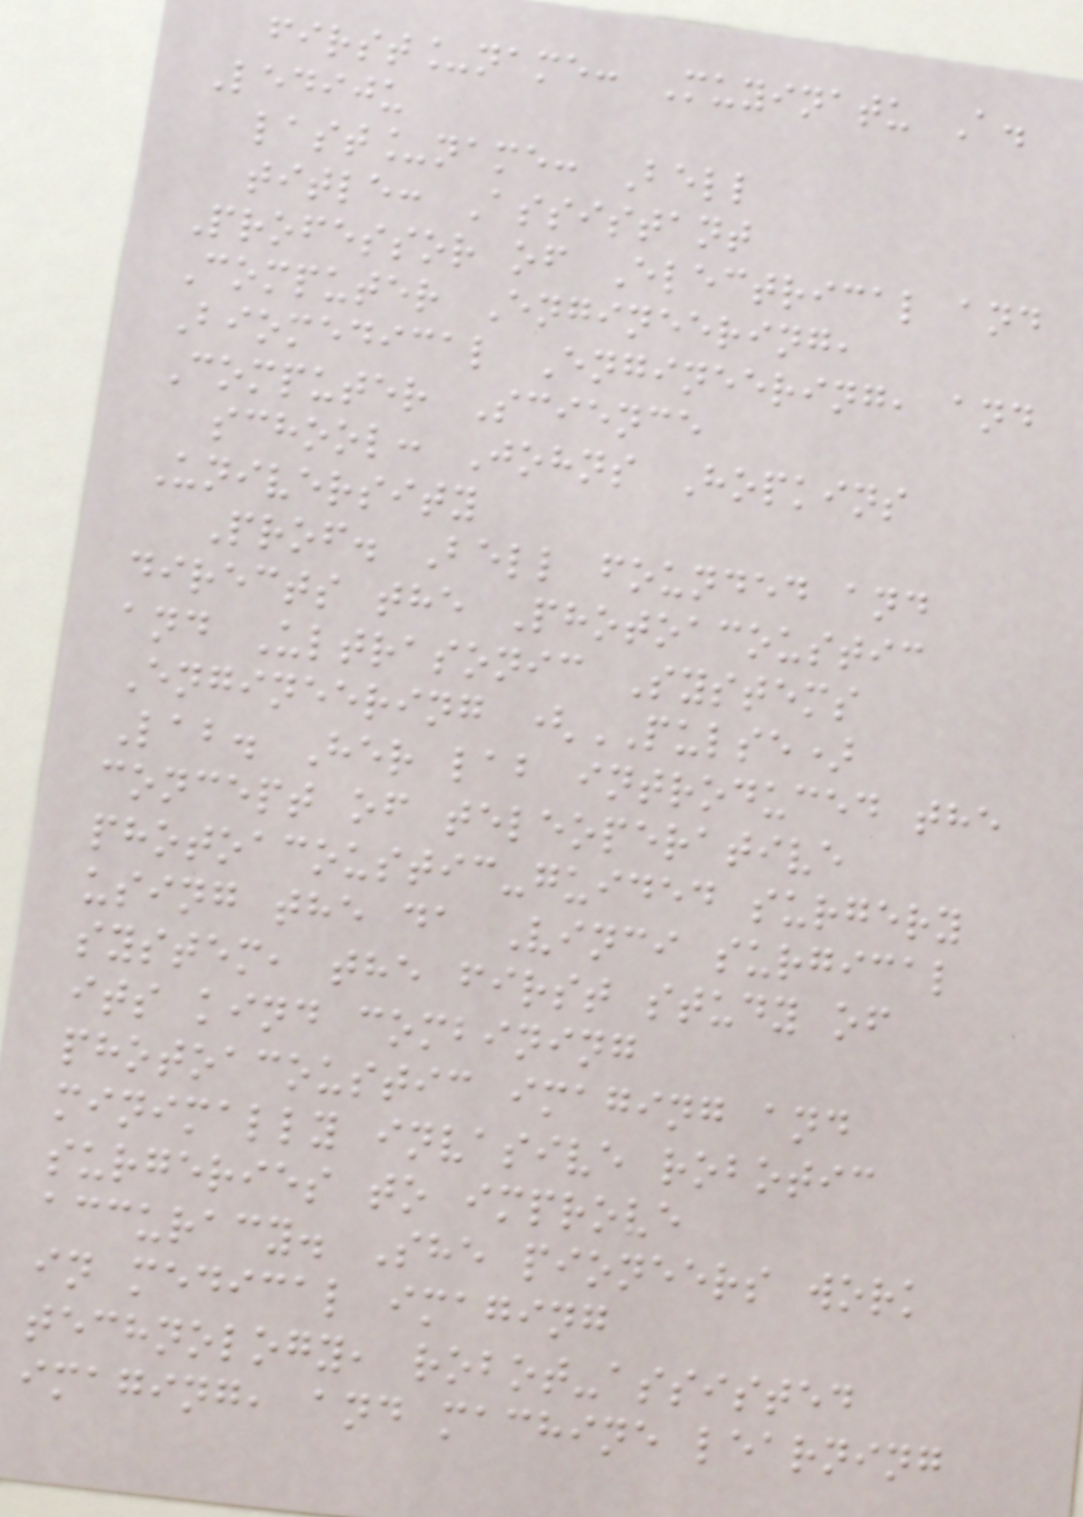first_name: Muyinatu A.
Lediju
last_name: Bell
title: Assistant
Professor of Electrical and
Computer Engineering,
Biomedical Engineering, and
Computer Science
school: Johns Hopkins
University
Prof. Bell founded and
directs the Photoacoustic
and Ultrasonic Systems
Engineering (PULSE)
Lab. Her lab introduced the
concept of teleoperative
photoacoustic-guided surgery
using the da Vinci surgical
system, the first study of
its kind combining
photoacoustic imaging and
minimally invasive robotic
surgeries to improve
accuracy. She pioneers work
in medical imaging
technology, robot-assisted
imaging, and machine learning
